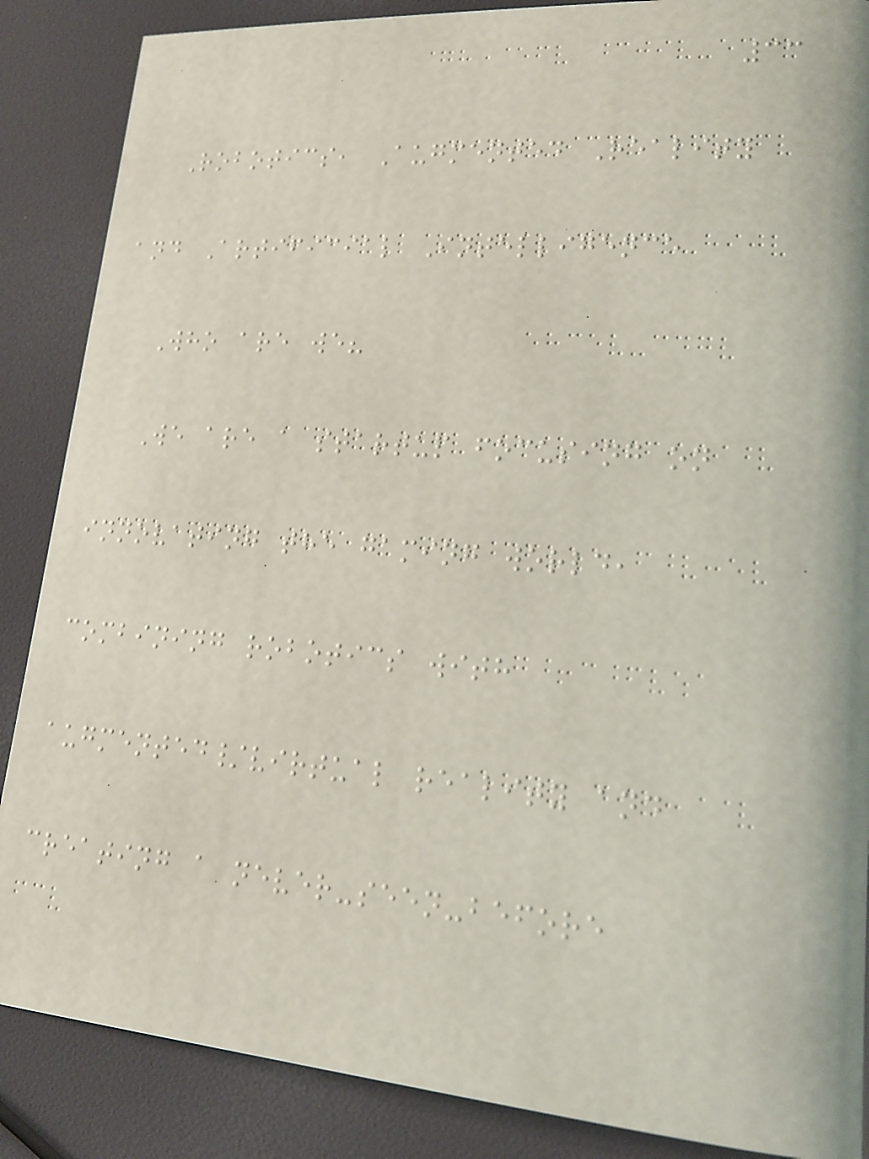33
Robotics, Augmented Reality
and Artificial Intelligence
Who are we?
We are a startup focusing on
innovating the gaming world,
combining robotics with
augmented/virtual reality and
creating a never-seen-before
